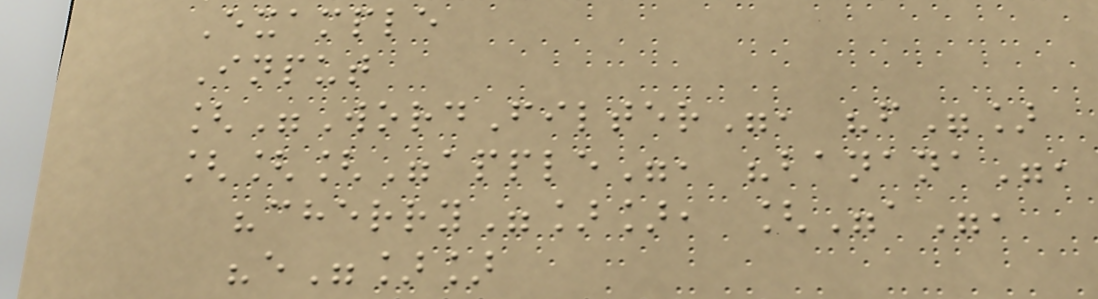Example
Input
["WordFilter", "f"]
[[["apple", "banana",
"cherry"]], ["a",
"e"]]
